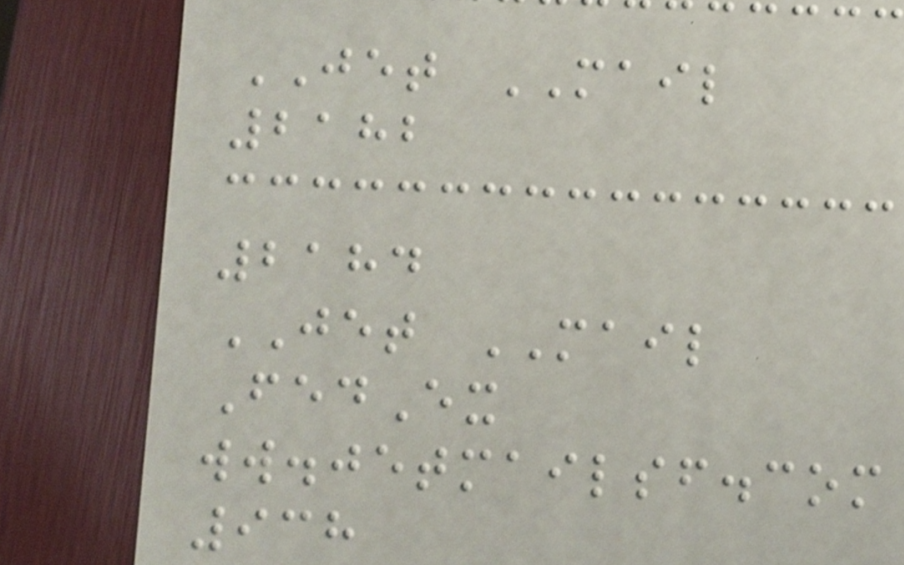JET MAIL
2182
2184
JET MAIL
FedEx
ww.jetmailsf.com
938
